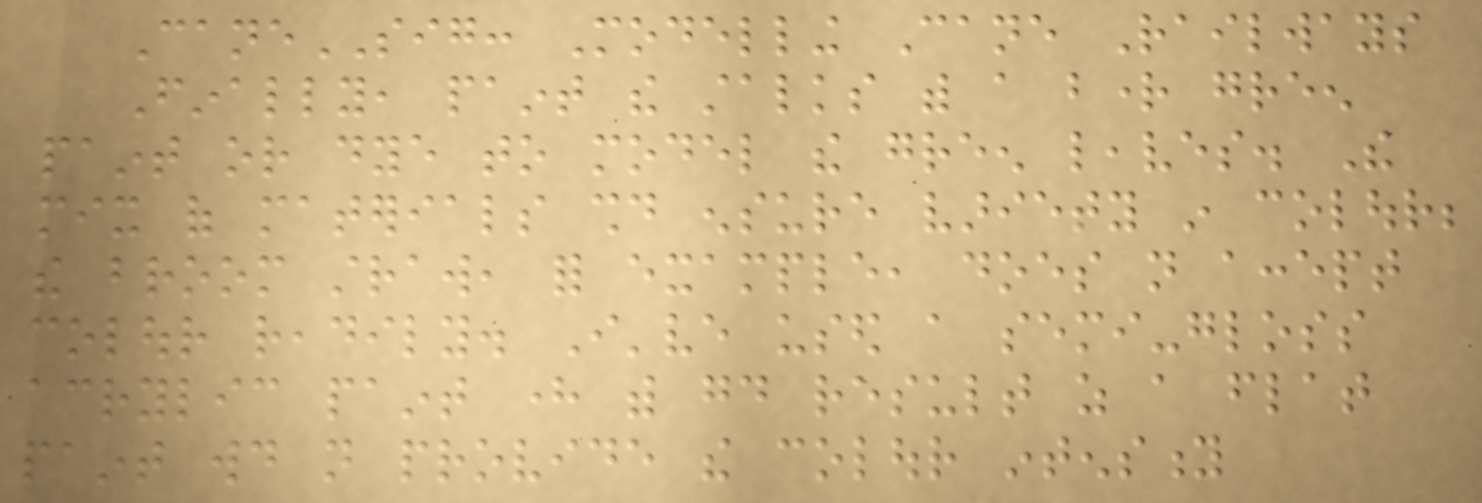CaneSIG: Modelling Cane Railways
Finally, paint the stalks with a bright green
paint or dye to model the green leaves. The
mix of materials should ensure variety in colour;
the broom straw, for example, does not accept
colour readily. I've used a semi-gloss
acrylic paint here with good result as a flat
paint would not provide the colour intensity
